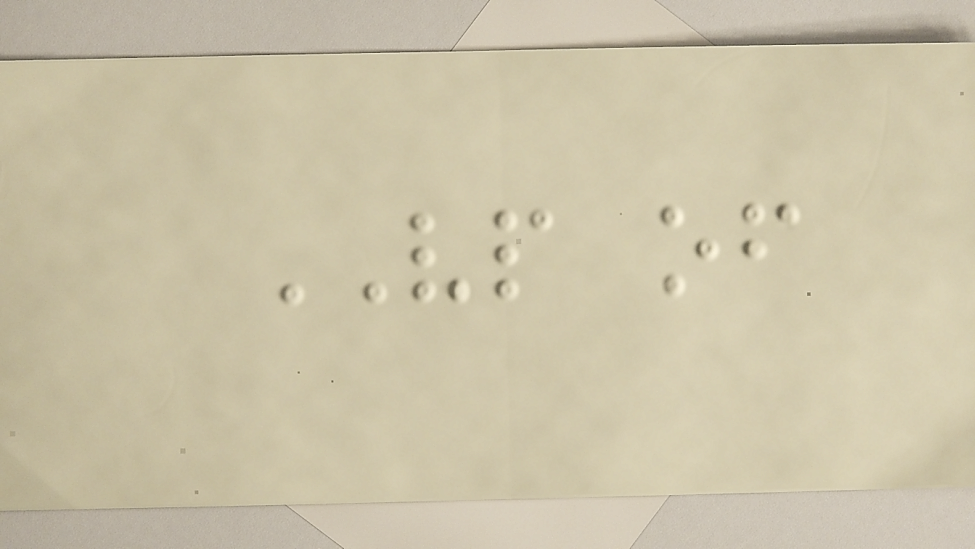VP of
